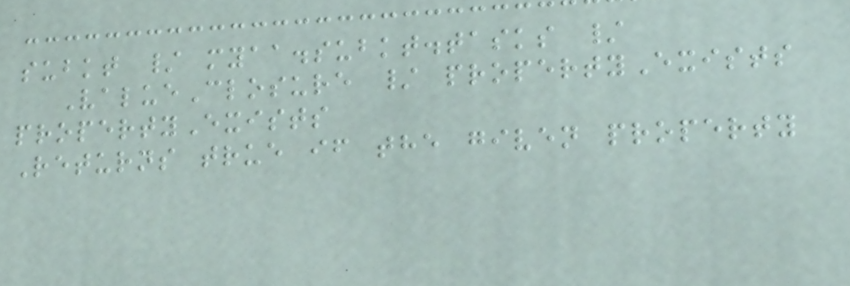subkt / myaa.subkt.tasks /
ValueClosure / propertyExists
propertyExists
Returns true if the given property
